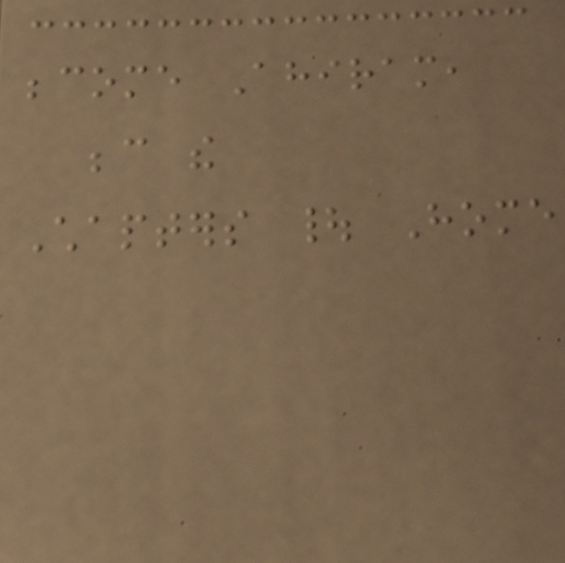become Ahiram,
because the
Chapters | Home
